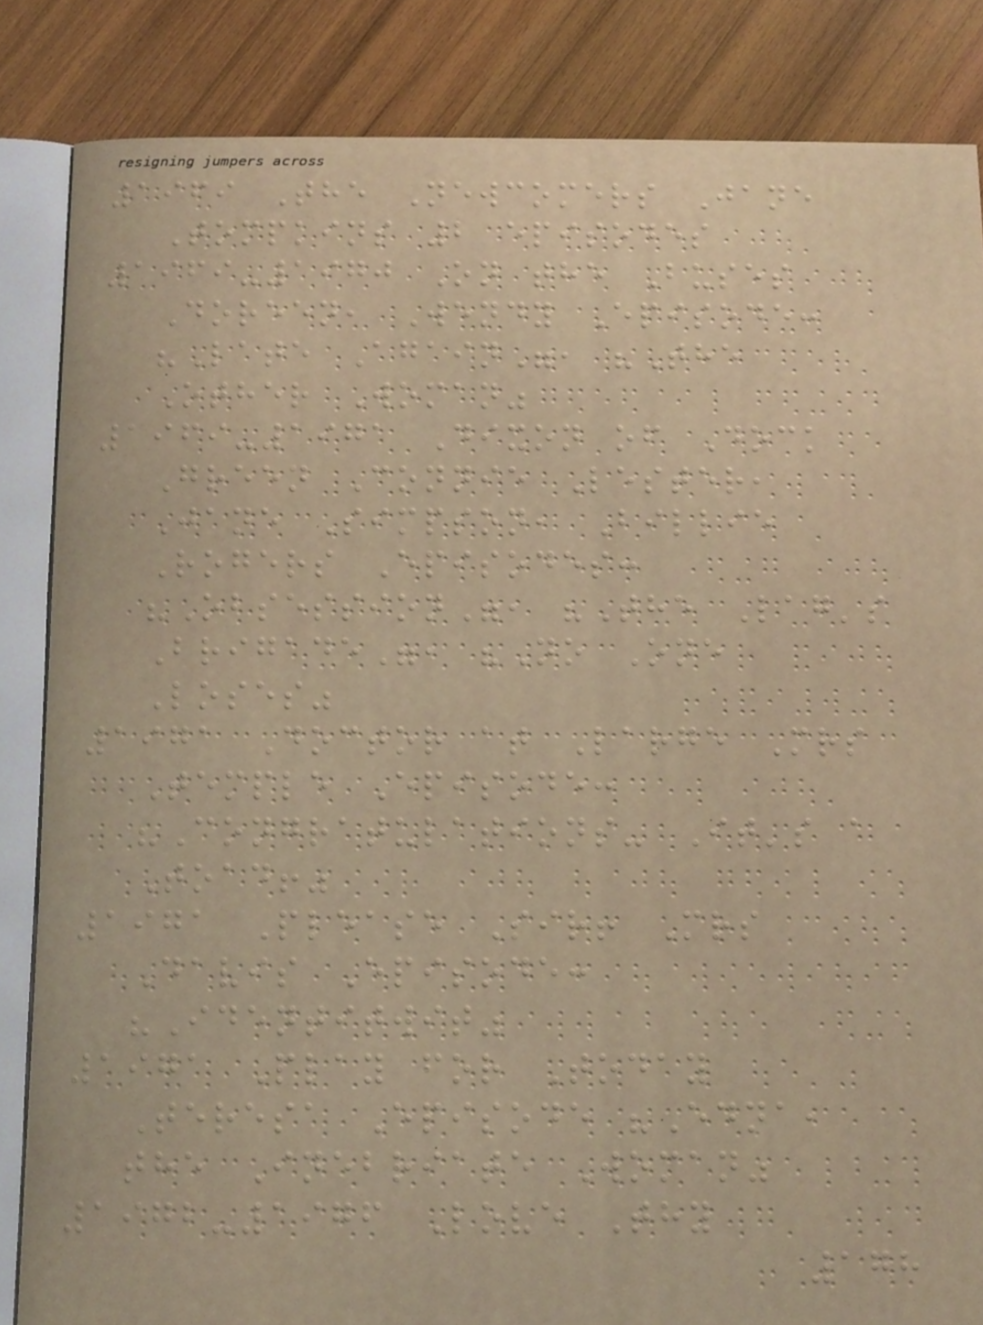1969 The Newcomers Jane
Tompkins 2 episodes
1969-1970 On the Buses
Doreen, Wendy Episode:
"Late Again", "The
Other Woman"
1969-1971 Dixon of Dock
Green Connie Lester,
Jane Simpson, Billie
Rogers Episodes:
"Obsession", "The Lag's
Brigade", "No One
Loses"
1971 Doctor at Large Mrs
Temple Episode:
"Congratulations- It's a
Toad!"
1971 Please Sir! Mrs
Davis Episode:
"Identitwit"
1971 Play for Today
Teresa Episode "Edna,
the Inebriate Woman"
1972-1976 Love Thy
178
